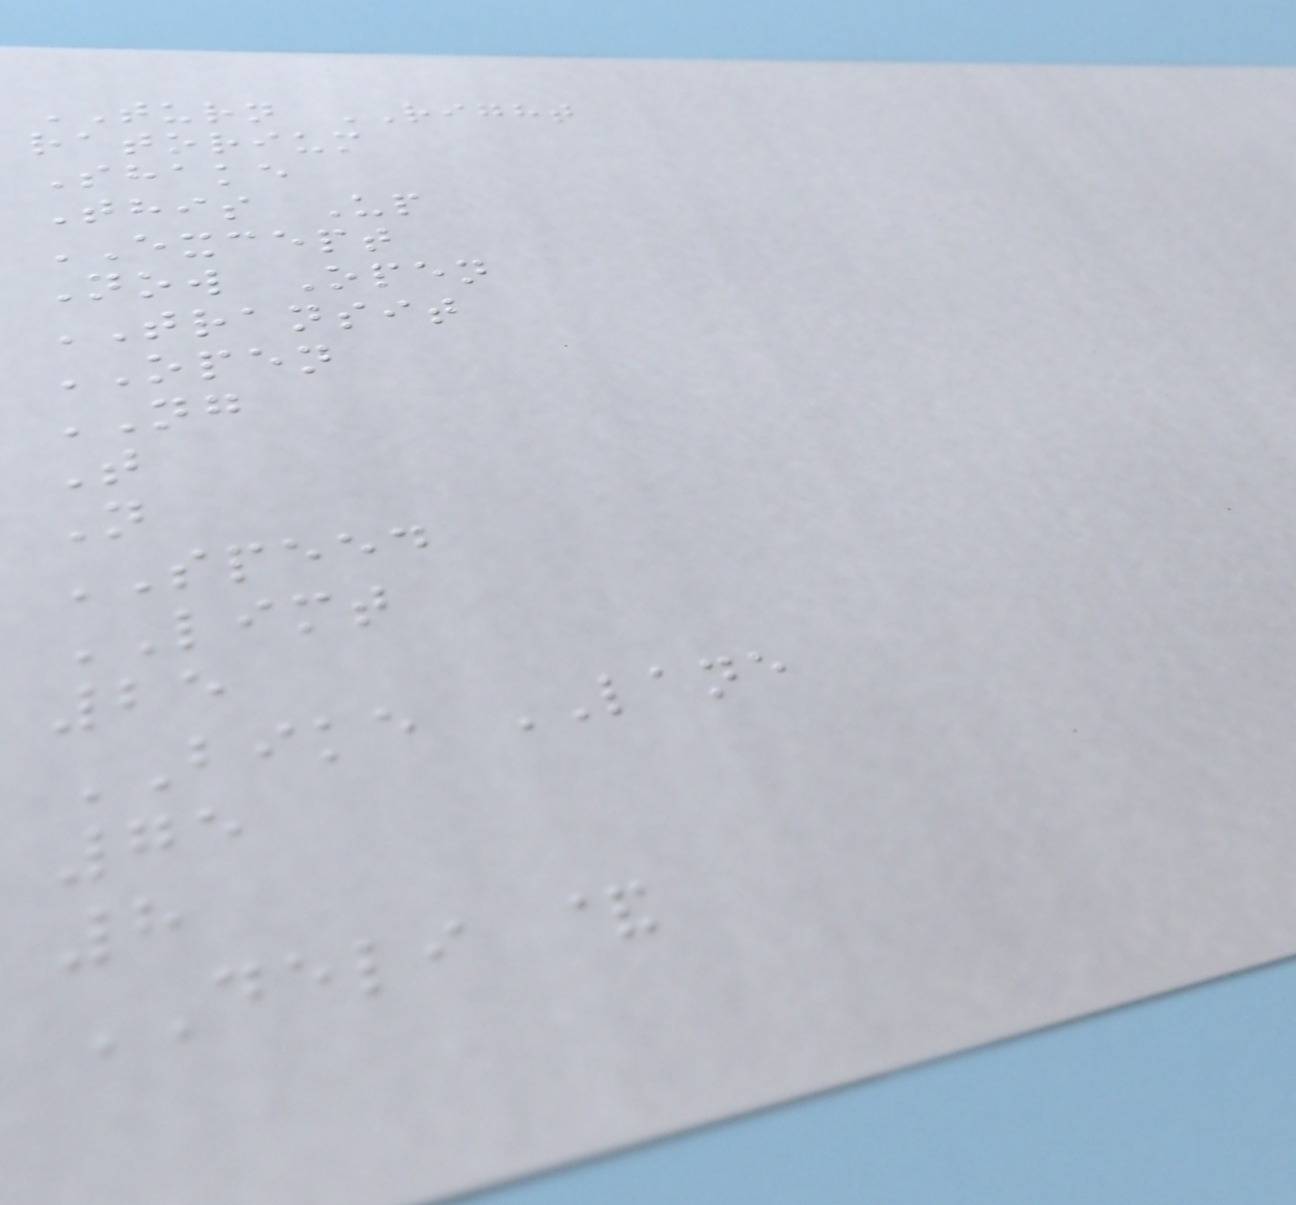TURN RIGHT
ratorium
Shake
This Up
EXCEPT
Now Open
TRANSIT
OPEN
NG
T
N
SPEED
LIMT
25
BIKE LANE
75
8
DELI &
